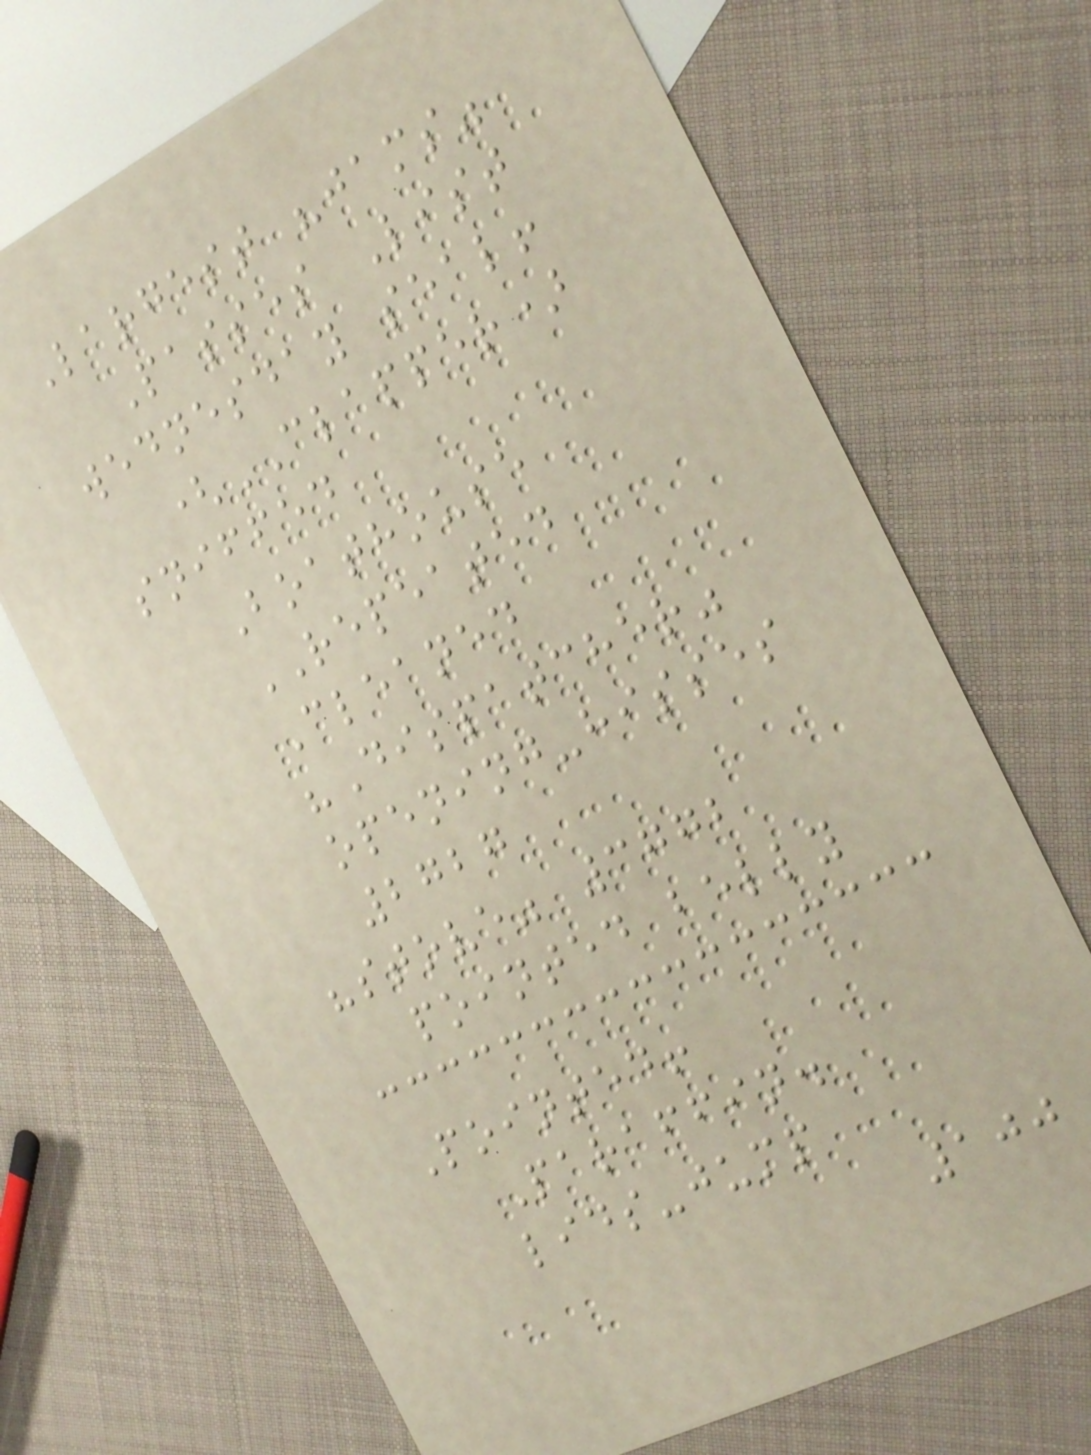Largest "jams"
Passes List
wednesday seal!
(CLAPPER)
sniffed
Boathouse
REPEATED
Cleaned
"Dispatcher"
opening-hisses
2727
"stove" 3772
pointed belly
Pointed!
Paraffin.
lids-jump
100
